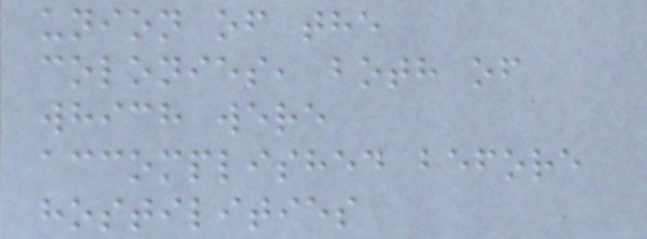union of the
colonies, both of
which were
accomplished before
hostilities
